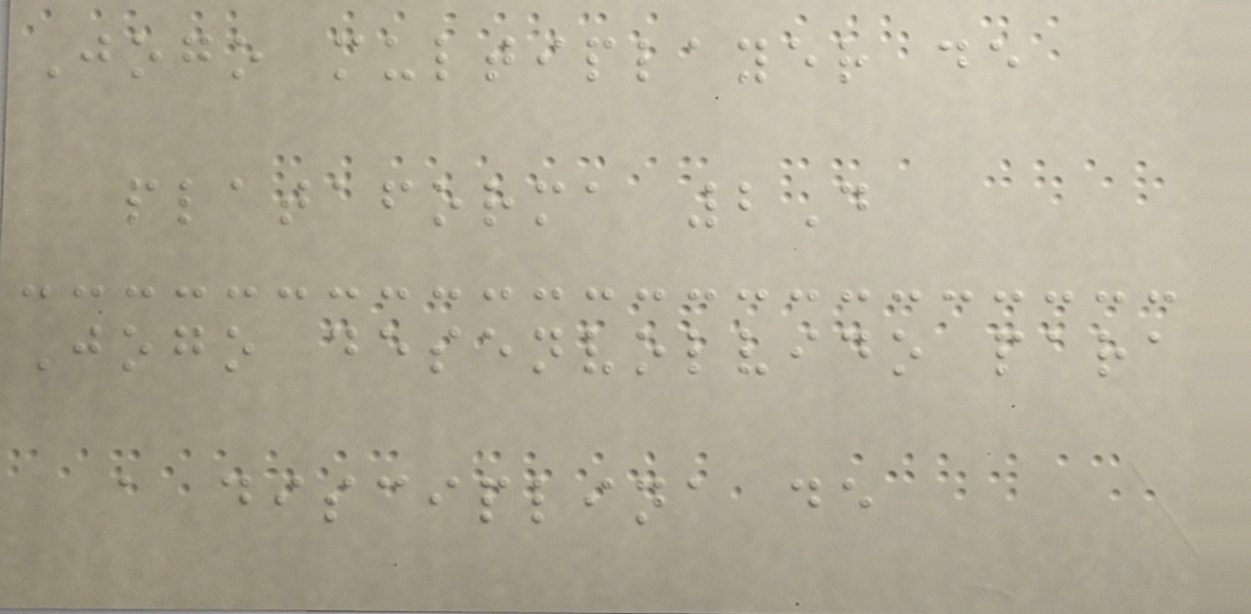Jogo multiplayer de
plataforma 2D
Jogo desenvolvido para
a disciplina de
